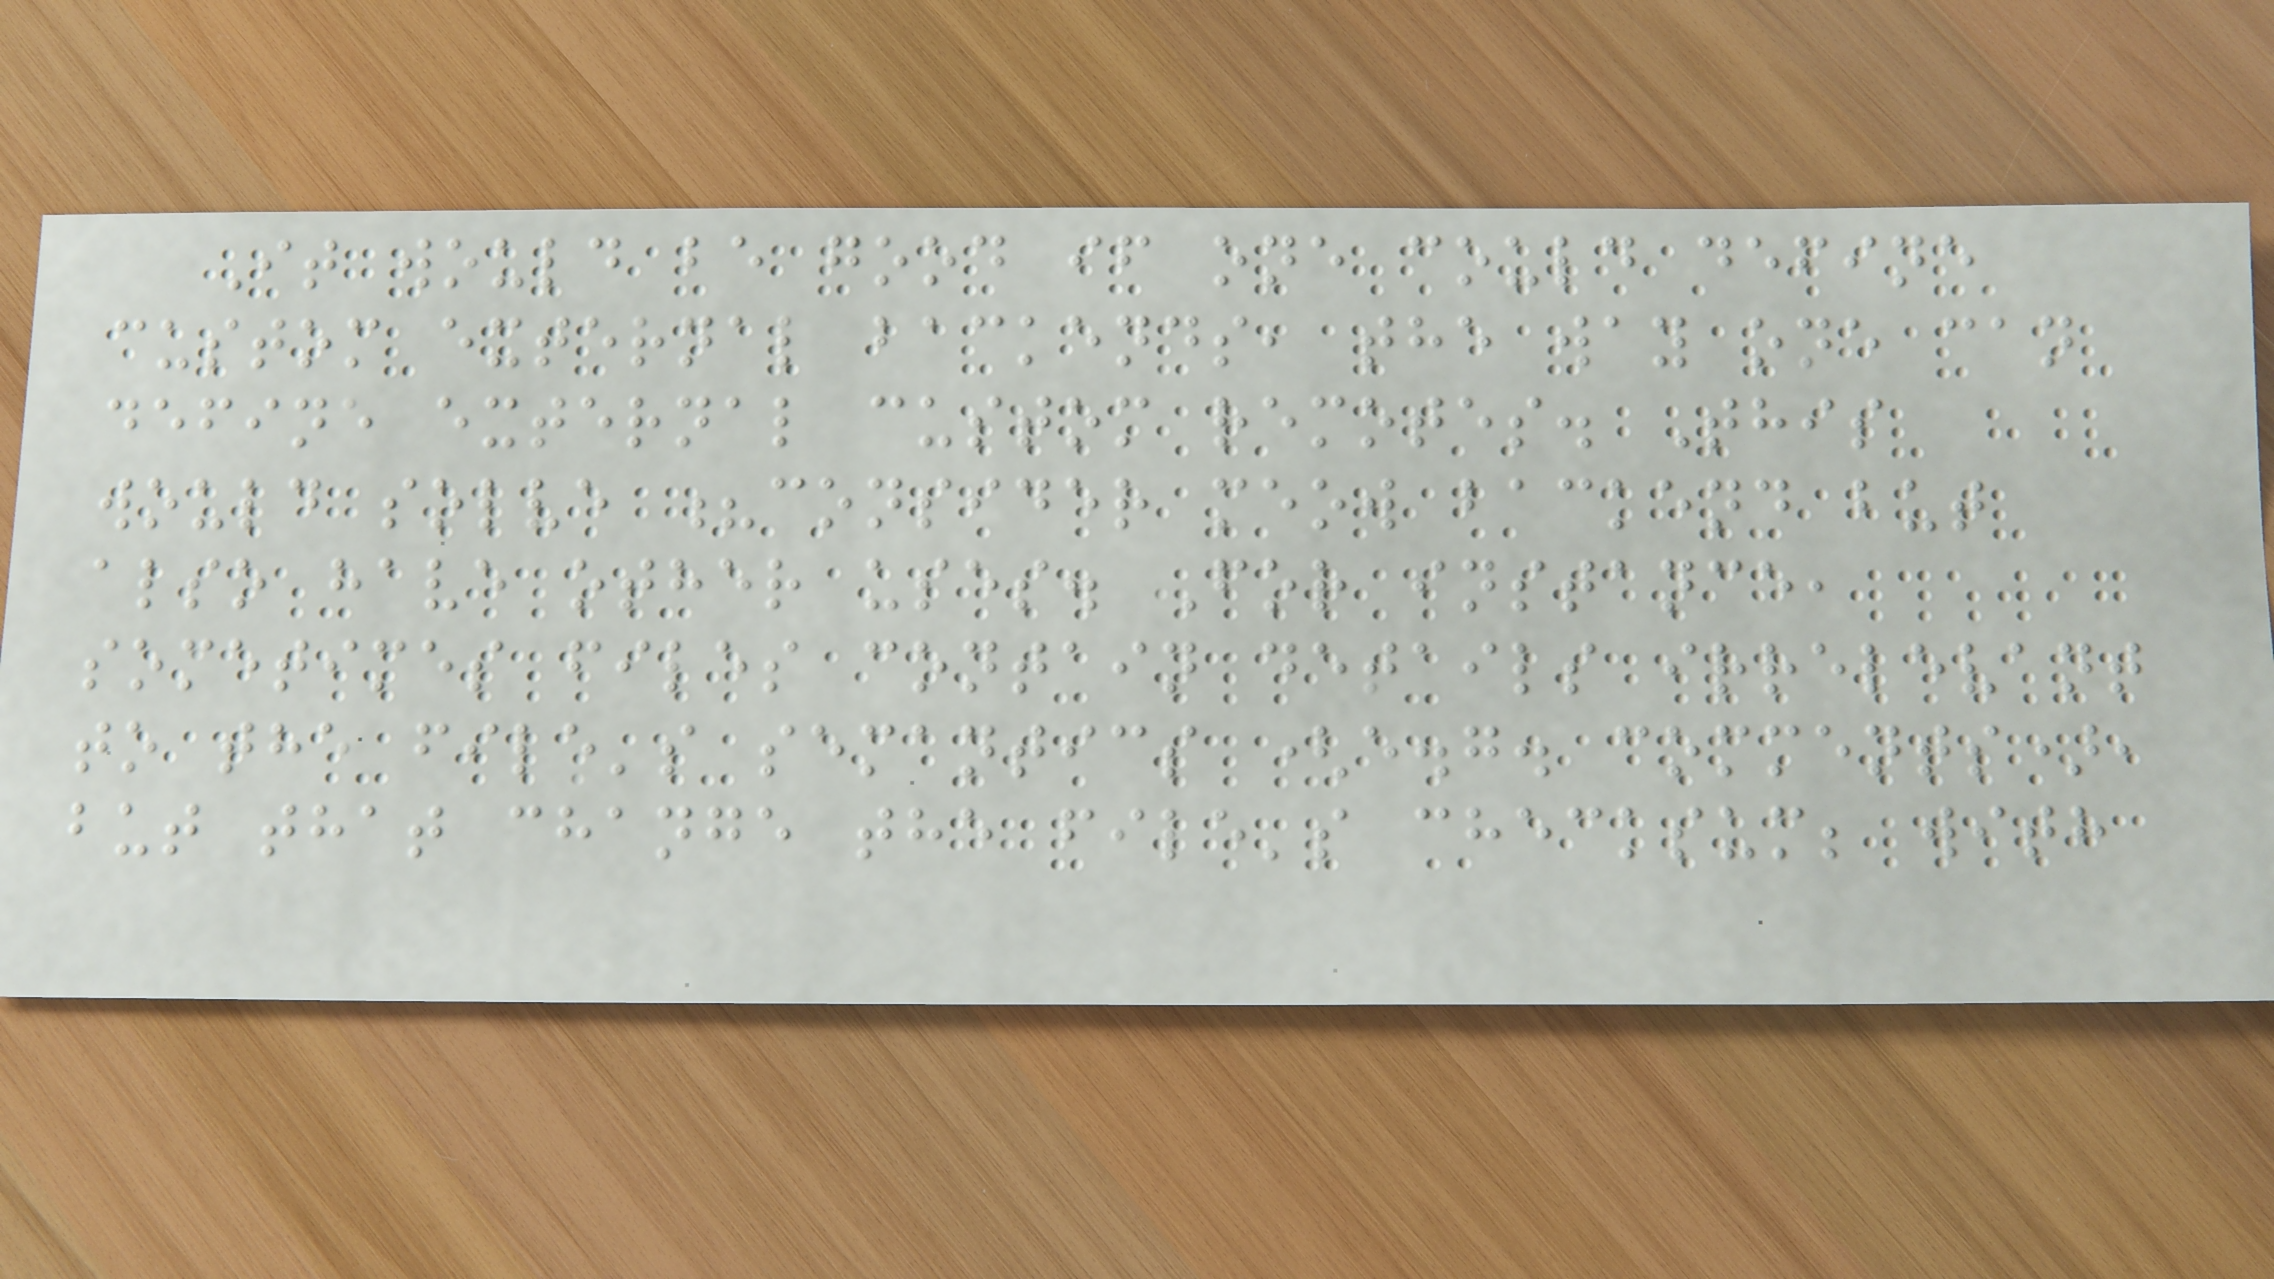It would be good if one could define
custom external backends, the way one can
define external custom remotes. This
would solve ?consider meow backend but
also have other uses. For instance,
sometimes files contain details irrelevant
to the file's semantics (e.g. comments),
but that change the file's checksum; with
